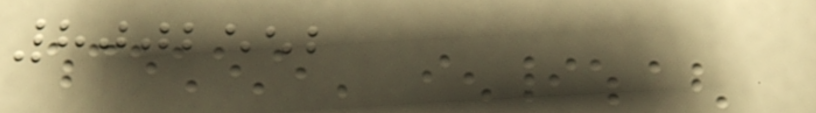8002552
